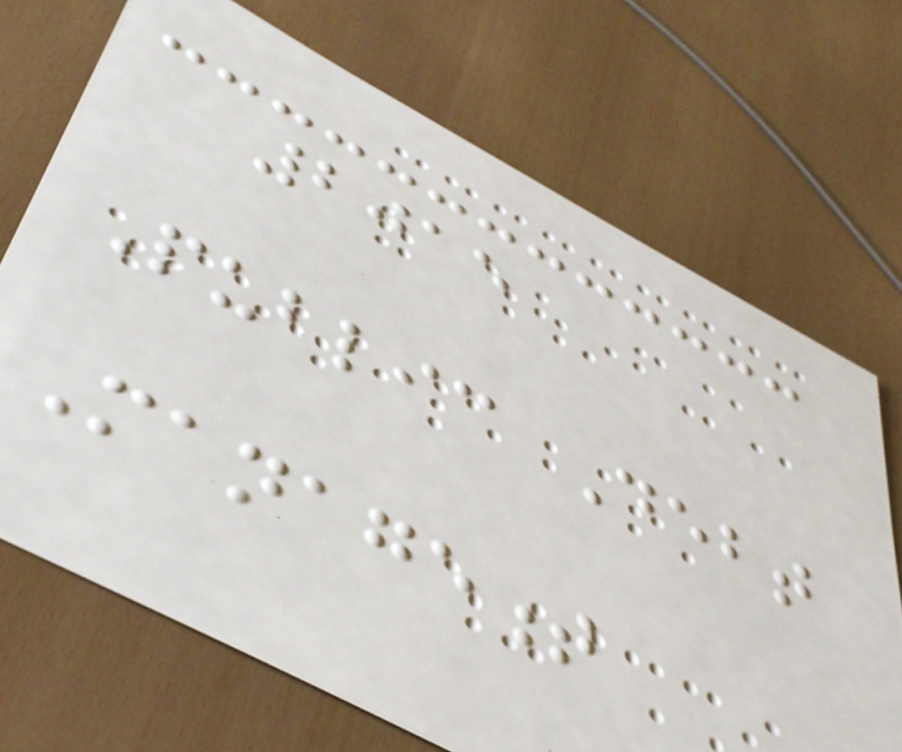2015
Public Debt
Management
